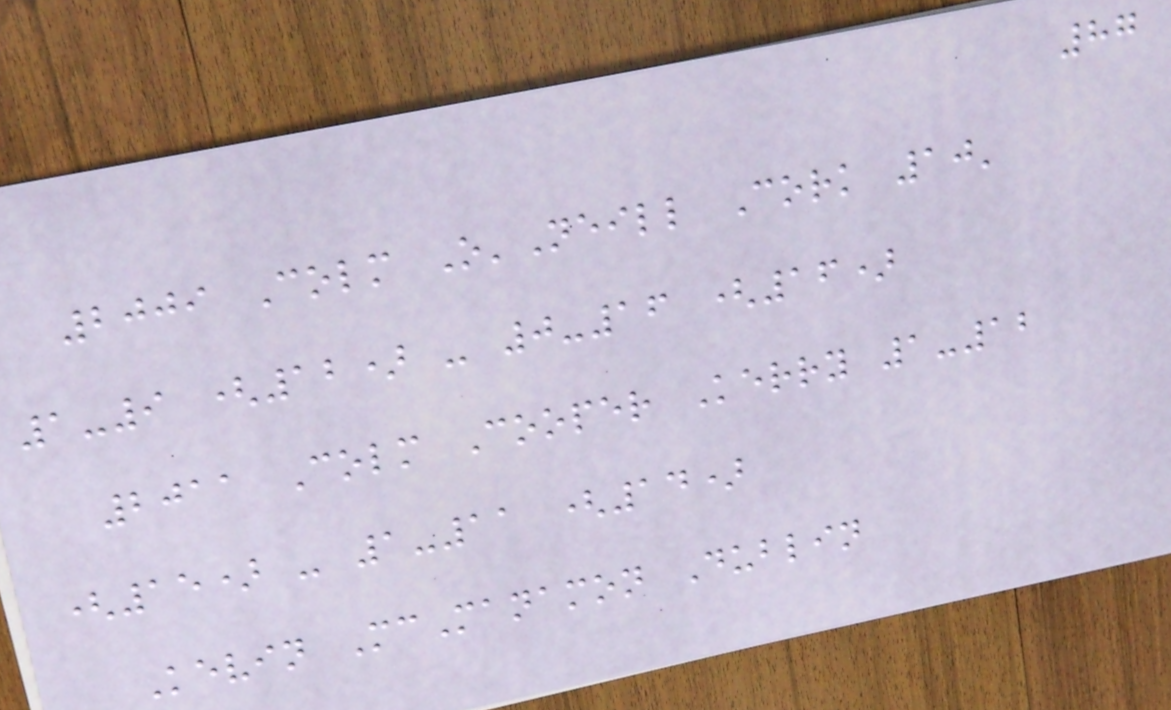87
2009 Colm O'Neill Cork 10'
1-9 (12) - 0-16 (16)
2011 Colm Cooper Kerry 1-12
(15) - 1-11 (14)
Kevin McManamon Dublin
